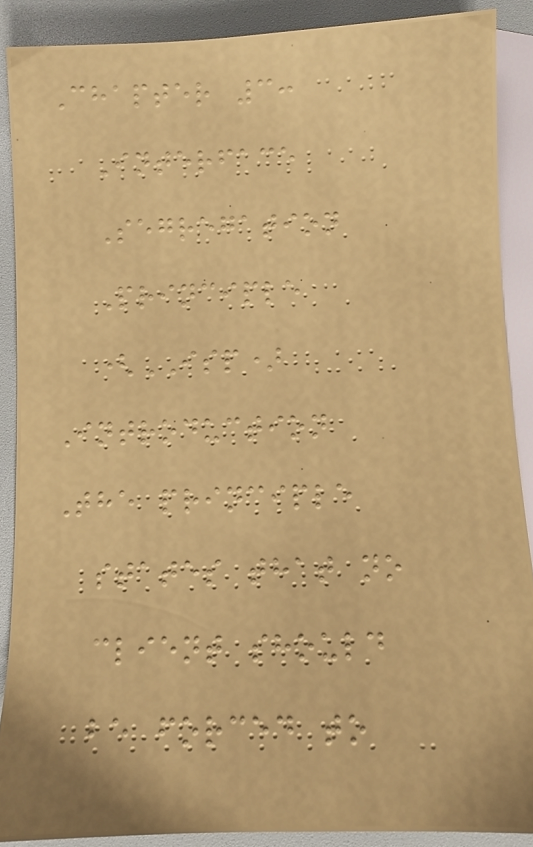Chapter 3:
Interface
Segregation
Principle
(ISP)
Introduction
The principle
states that no
client should
be forced to
